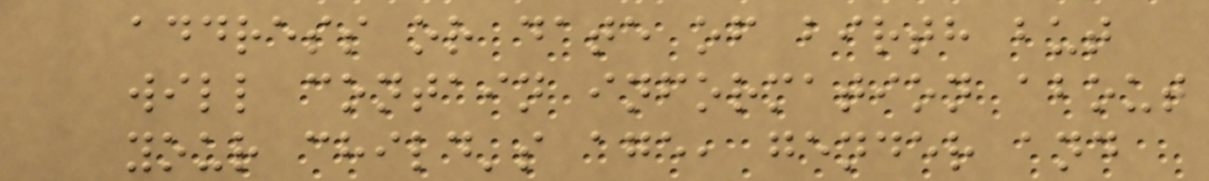address or date of birth but
will contain information about
your child's age, gender and
